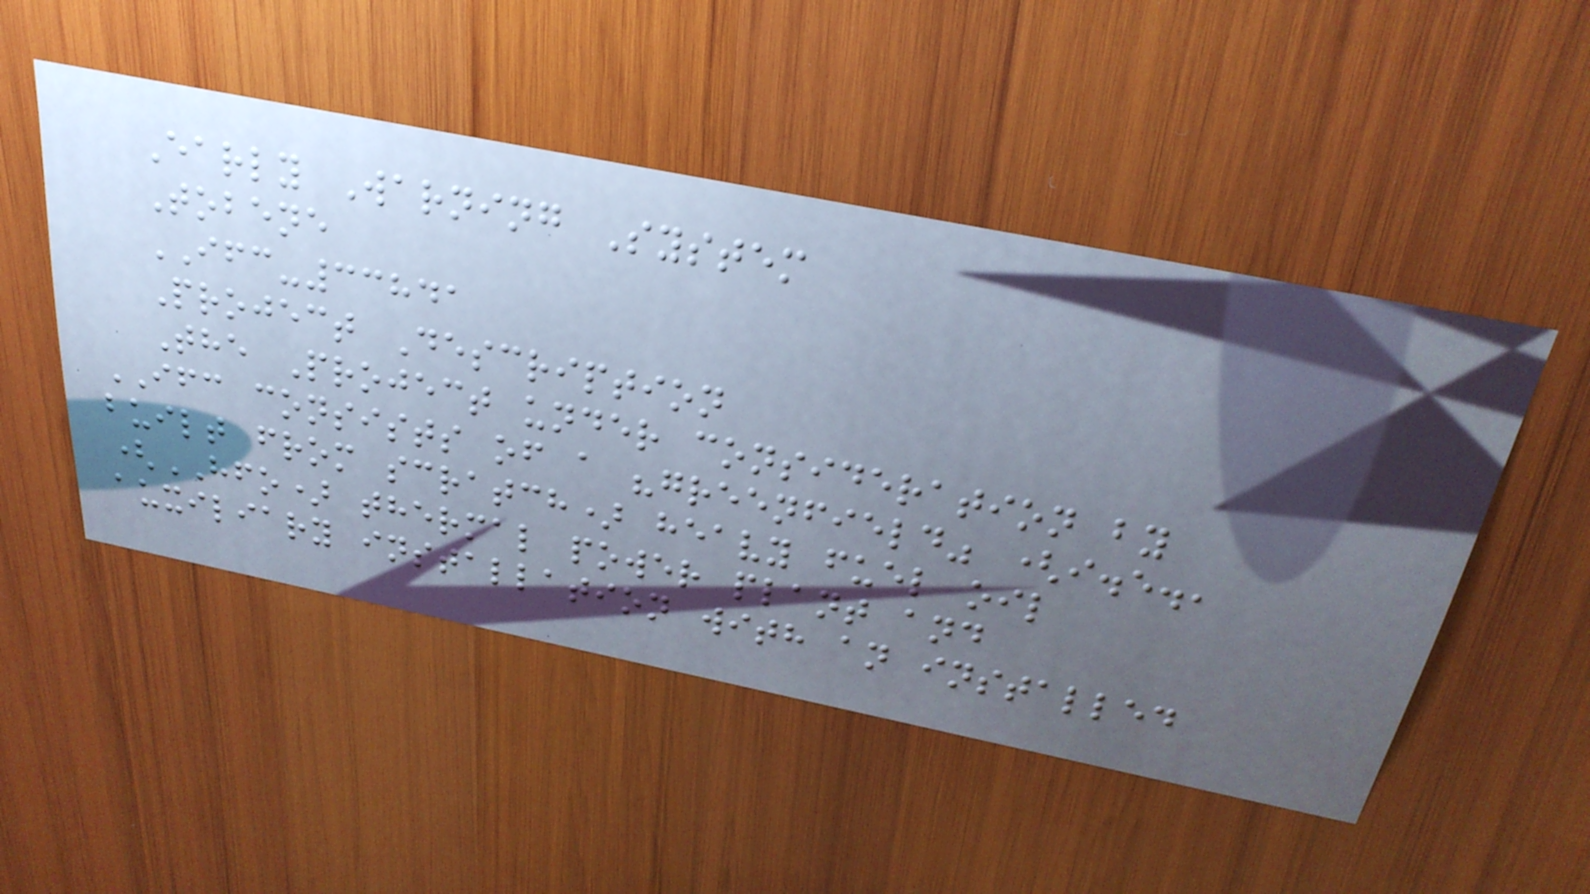Early Warning System
Tobene
IFC-33841
Project Description
The Project under consideration by
IFC consists of a "greenfield" (i.e.,
built from scratch) heavy fuel oil
(HFO) thermal power plant and
auxiliary installation with an installed
